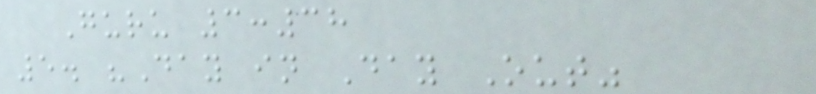Guru 3:38
5. "Day in Day Out"
